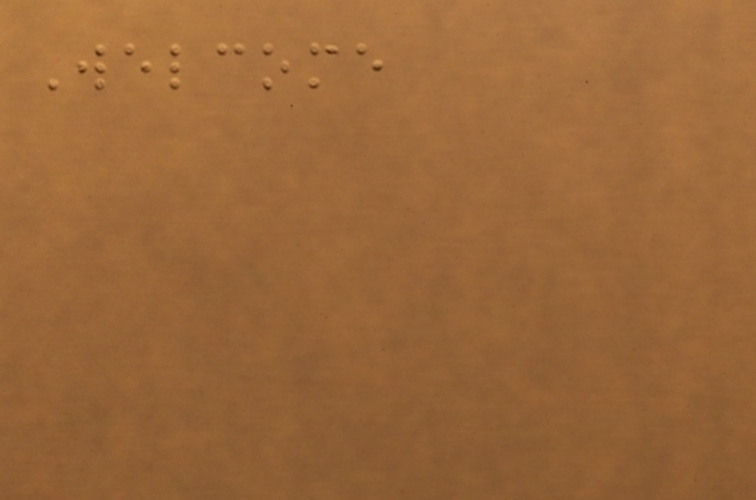Welcome
